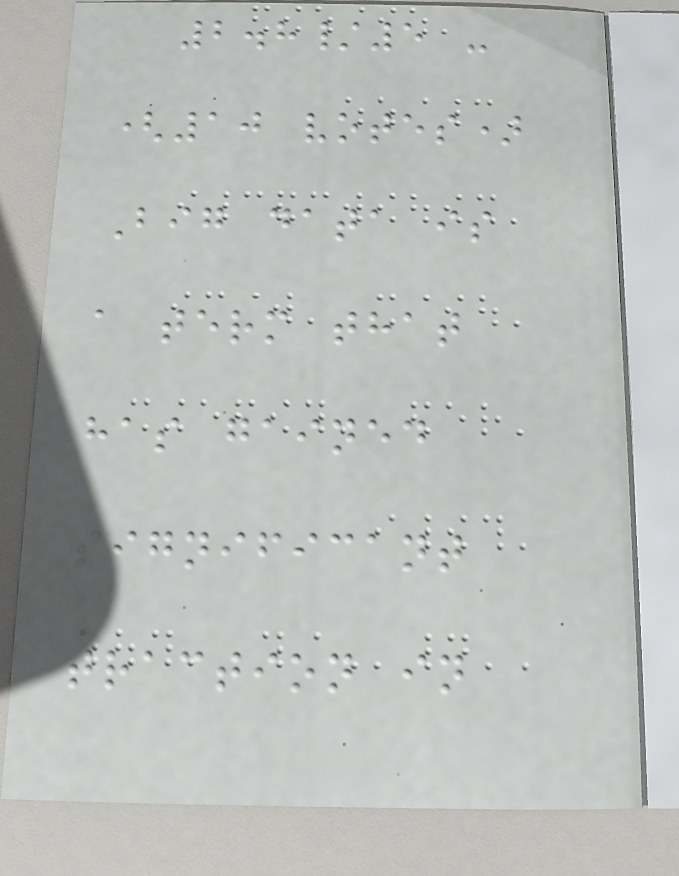2.8/5 -
(10 votes)
Big data is
a term that
has gained
significant
traction in
